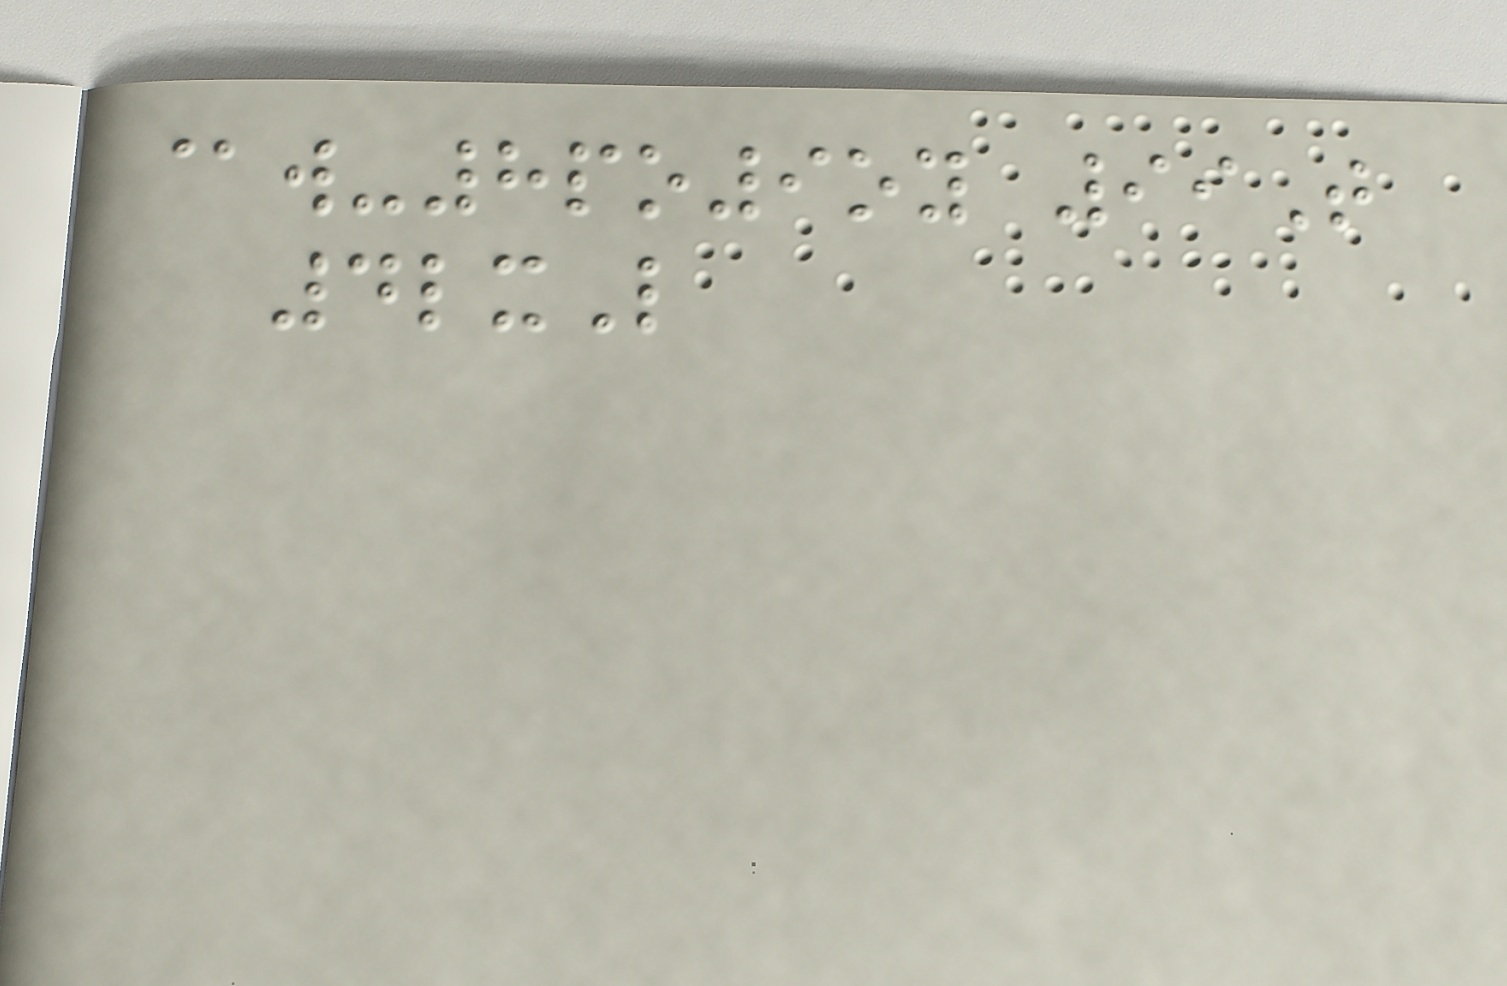@w-8po9oy 99T
4lxL
